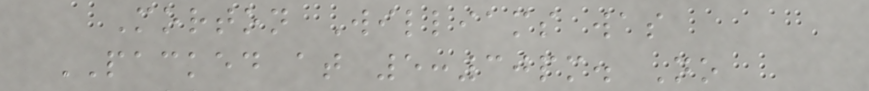Morton Williams was
PACKED at 5:30pm. No
